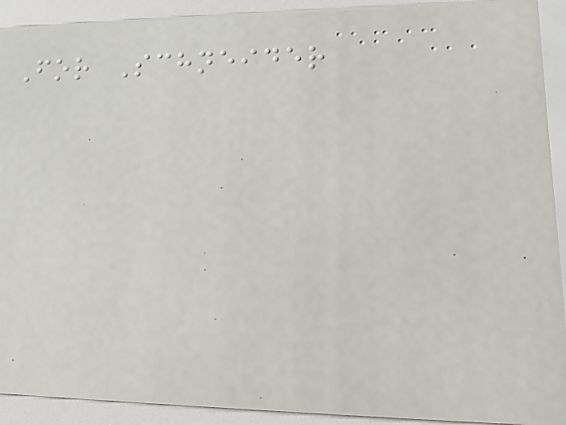For Schneider
